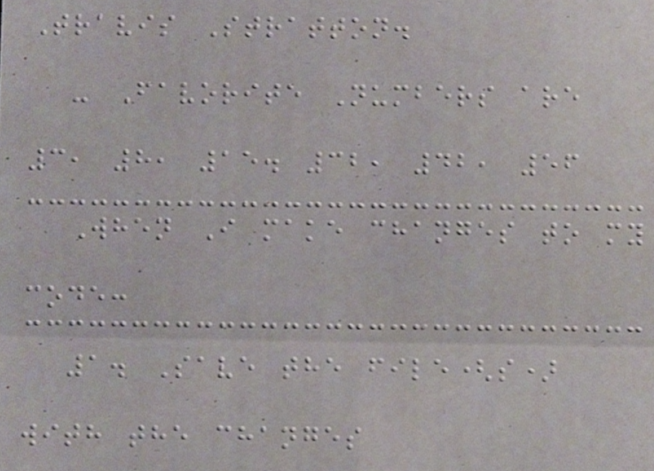Travis Stratton.
- Favorite Numbers are
3, 8, 15. 32, 42, 56
When I make changes to my
code:
1. Save the file(s)
with the changes
